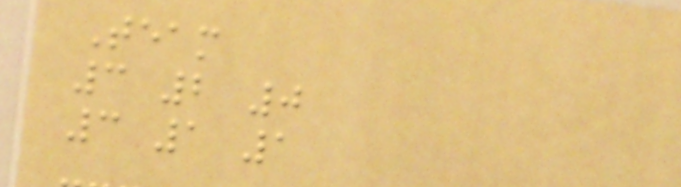Team
3 2 0
3 1 1
